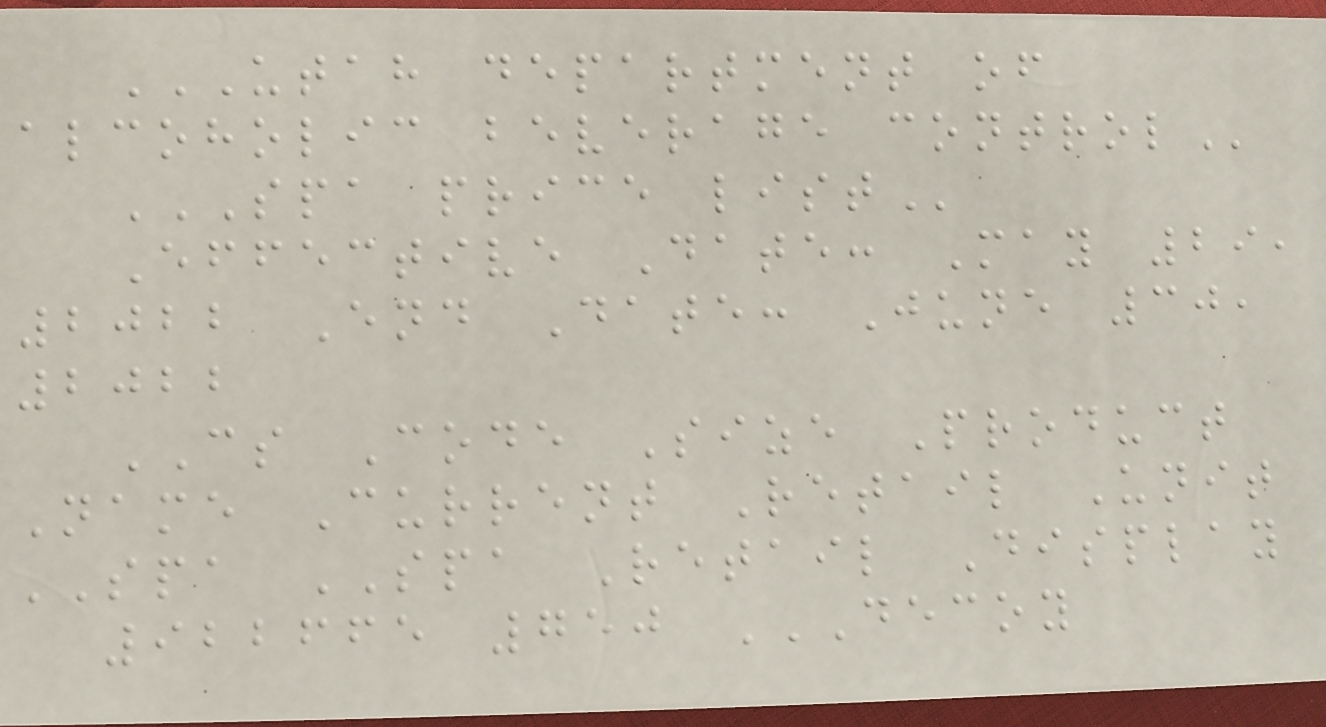UTAH DEPARTMENT OF
ALCOHOLIC BEVERAGE CONTROL
SPA PRICE LIST
Effective Date: May 29,
2022 End Date: June 30,
2022
CS Code Size Product
Name Current Retail Unit
SPA SPA Retail Display
922665 750 DECOY
